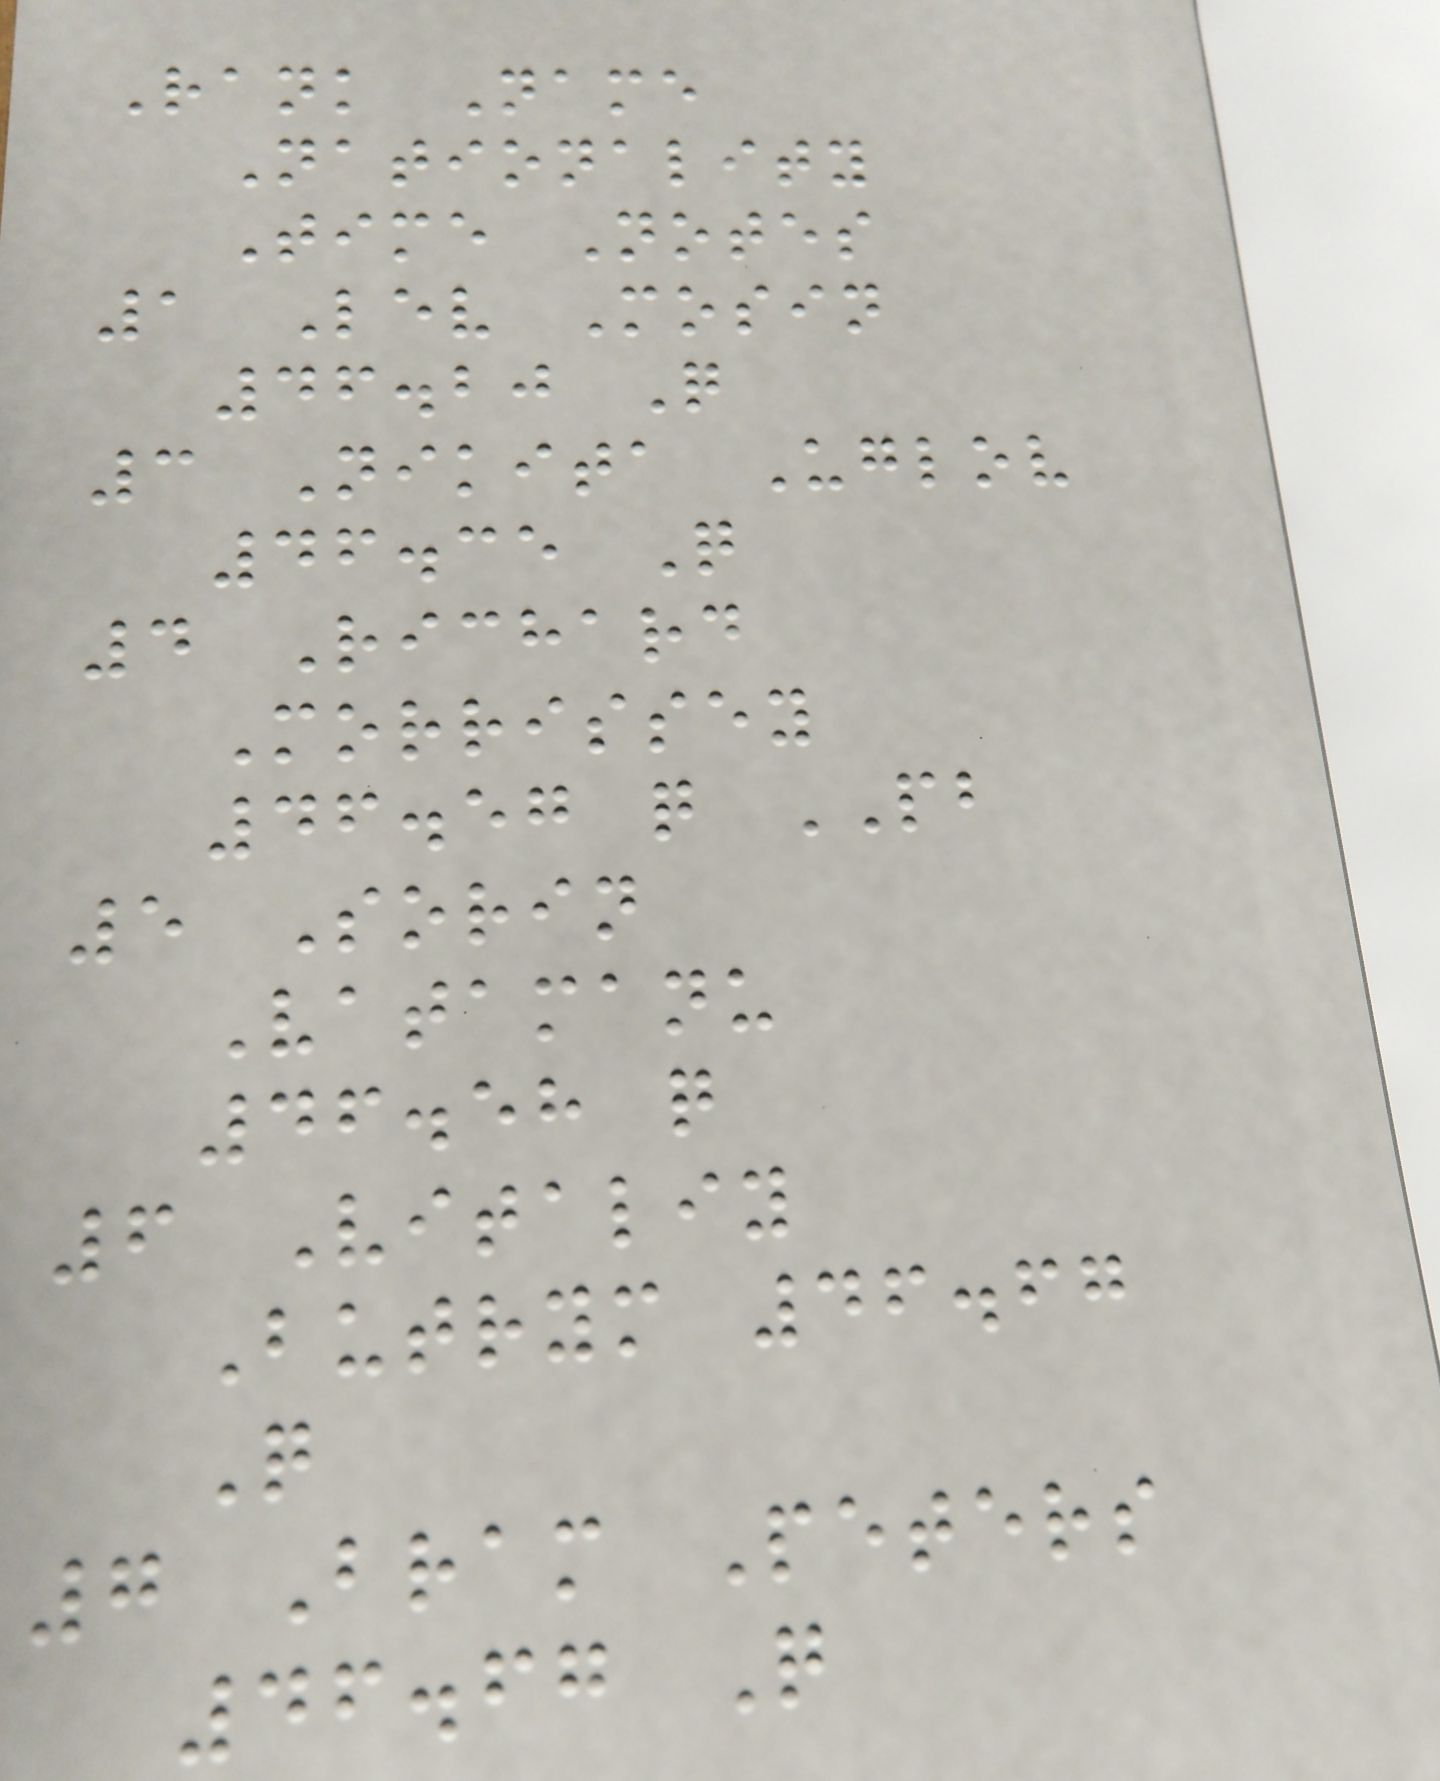Rank Name
Nationality
Time Notes
1 Lev Mosin
46.20 Q
3 Nikita Uglov
46.35 Q
4 Richard
Morrissey
46.57 q PB
5 Sorin
Vatamanu
46.58 q
6 Vitaliy
Butrym 46.67
Q
7 Bram Peters
46.67 Q
